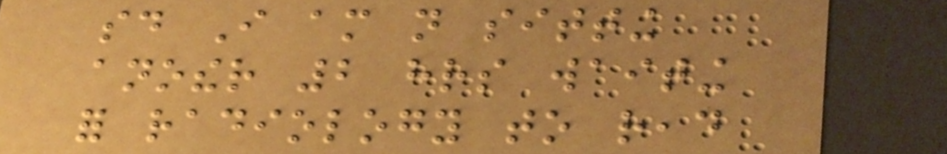said I am not sitting
another 2 hrs waiting
for radiology to read
